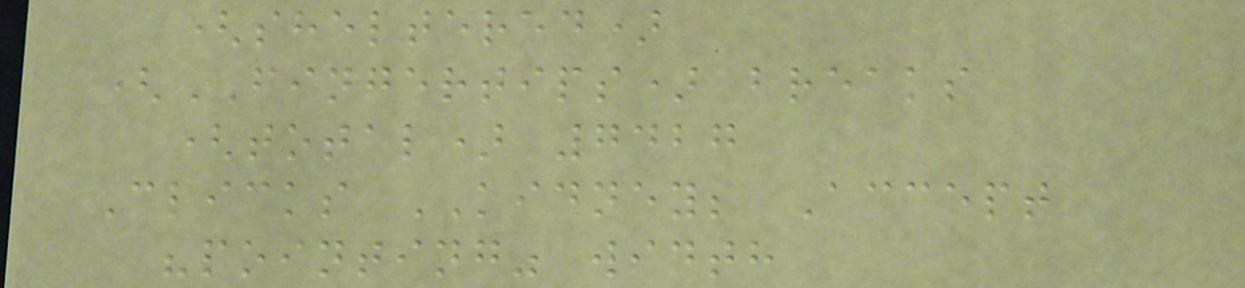(sheltered)
(FINGERTIPS) breaks
(total) 7427
Clicks KIDNEY; Accept
"pointing" width
